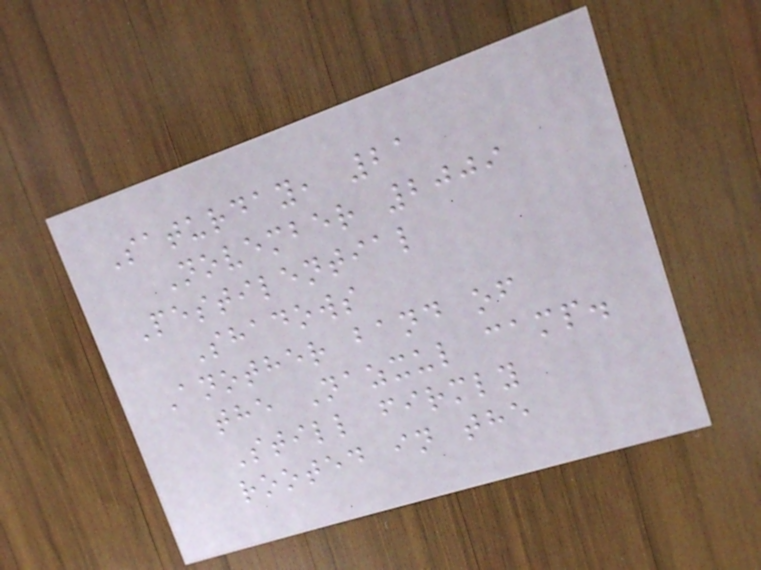Saturday, 21
November 2009
Pestilential
Shadows
Another band of
the Nazxul camp.
Still firmly
rooted in the
